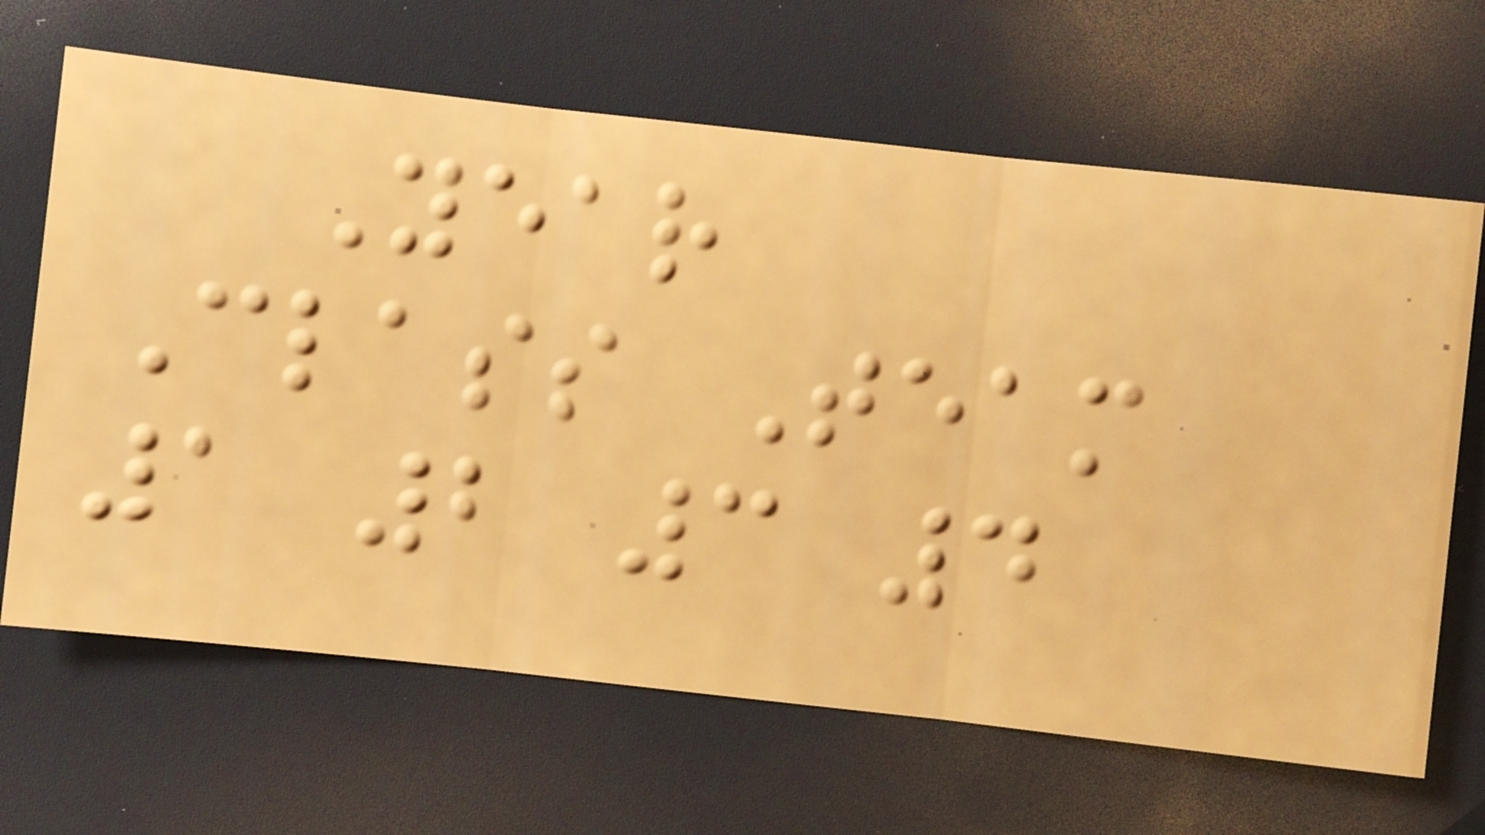Year
Class Team
1 2 3 4
